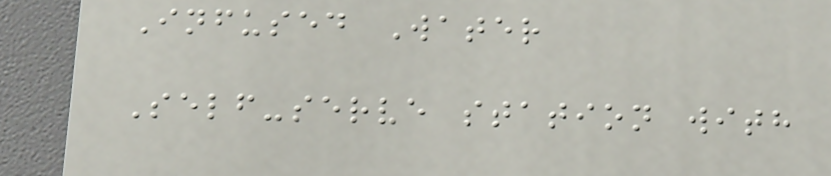Infused Water
Self-serve station with
